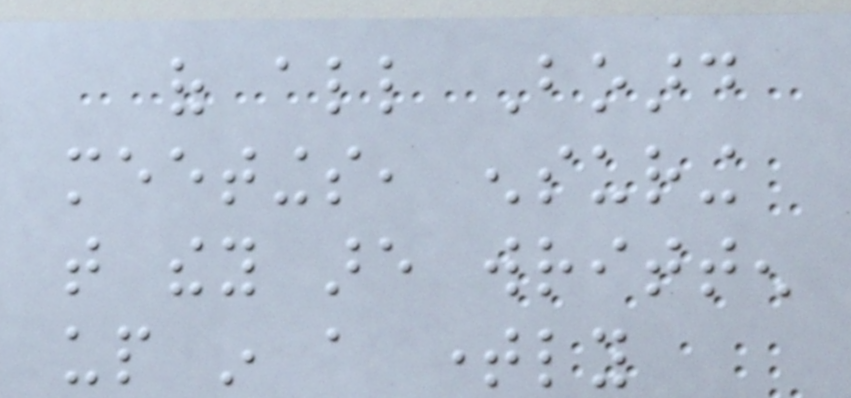of all Board
meetings, ensuring
that they are written
up in a timely
